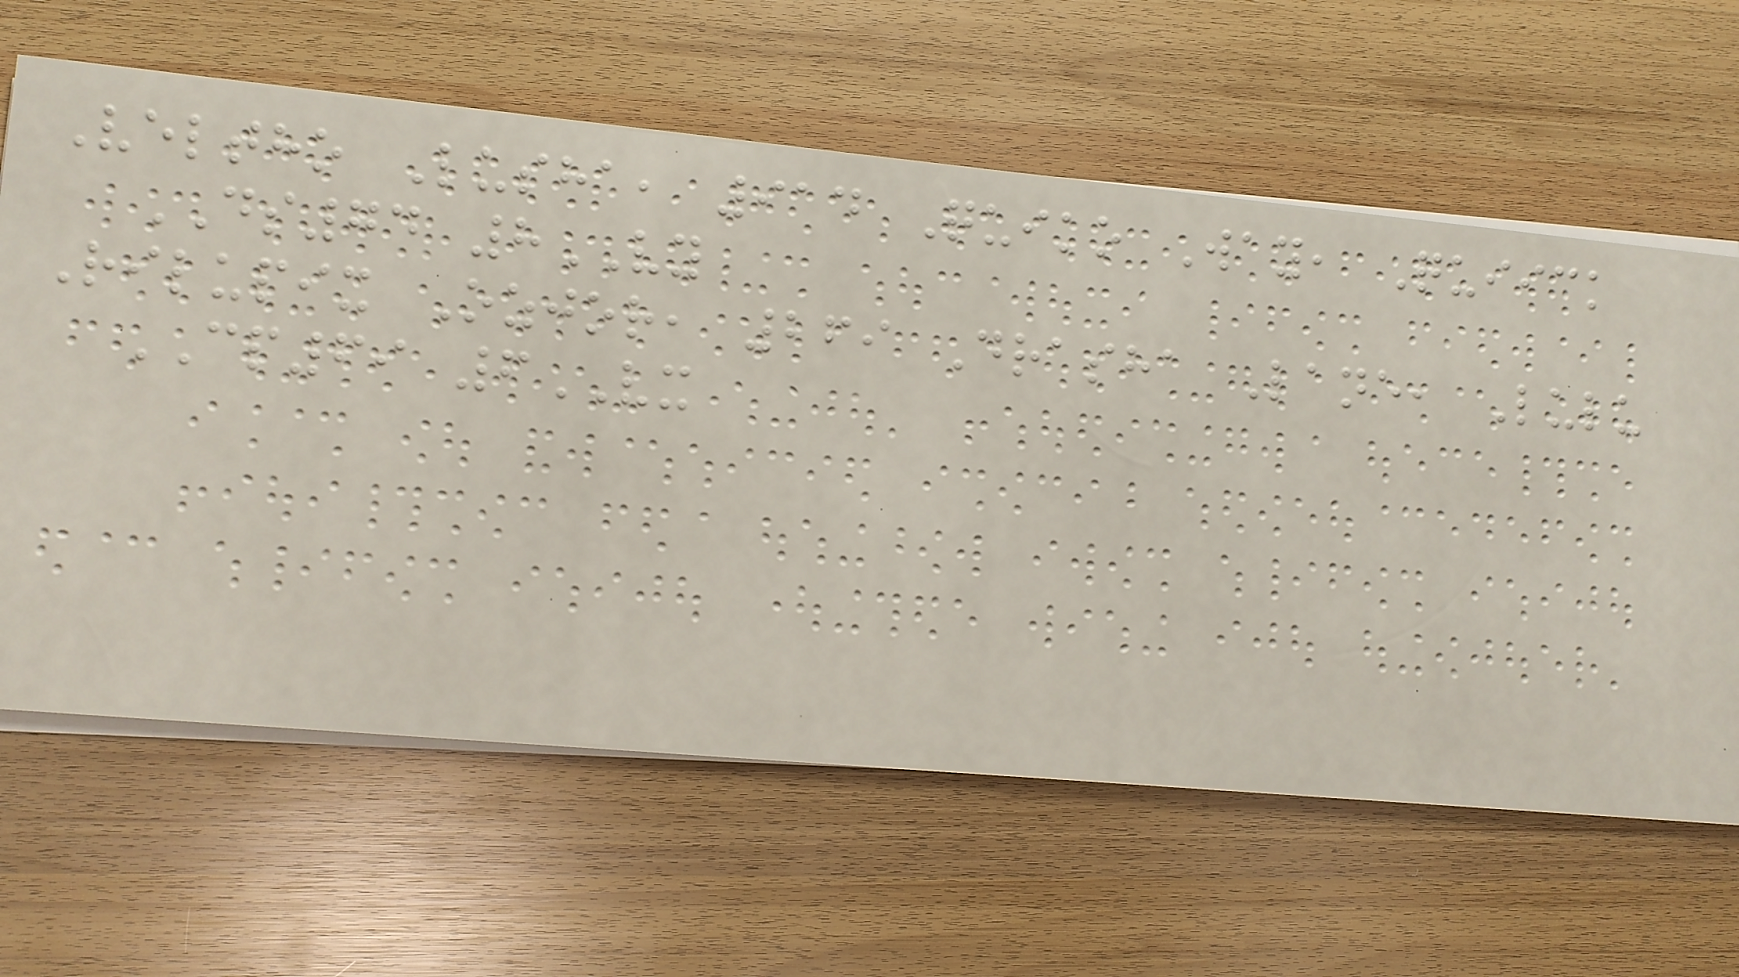Veltho Lusha, 914 Quiko Way, Quiick
DS74 8VY
Rilupix Ozjor, 269 Drasha Lane, Lulu
CP69 6VX
